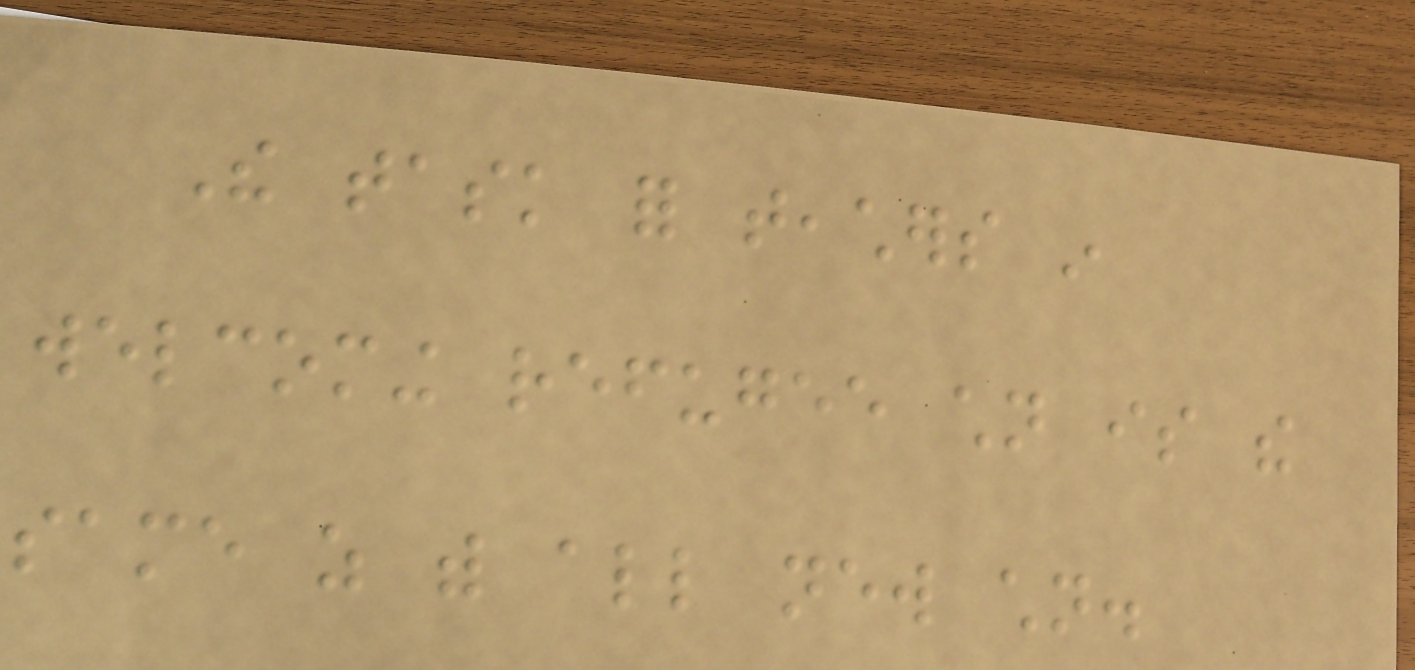The task for teachers in
welcoming refugee children is the
same as with all new children.
